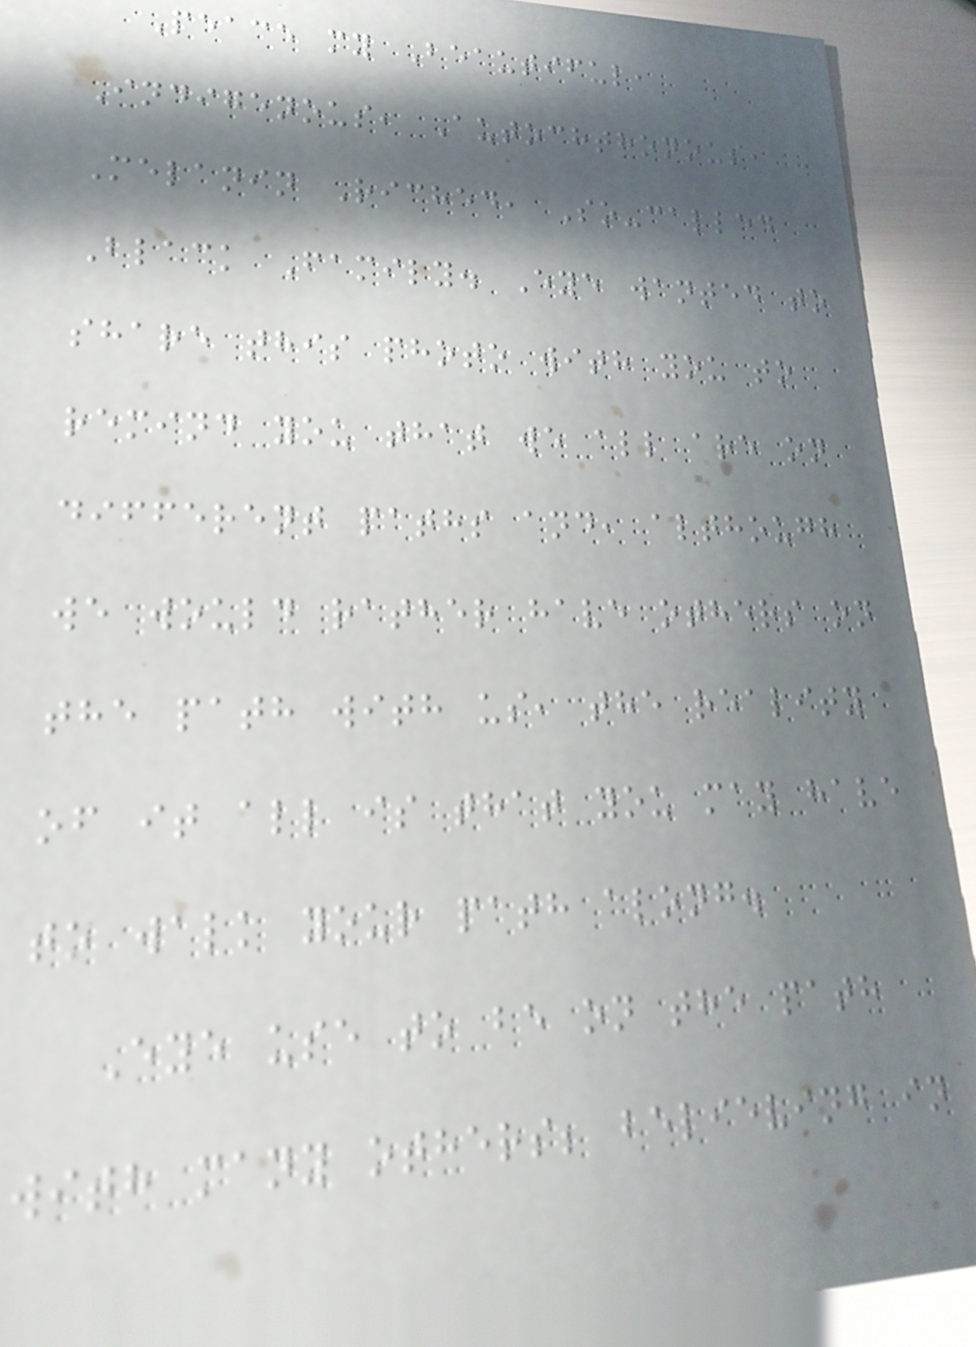Peace my Beautiful,
Indigenous, Autochthonous,
Melanin Riched, So-called
Black Family. Eye wanted to
share this photo with you to
remind you that we all are on
different paths and, although
we would rather have others on
the path with us, the reality
of it all is that you may have
to walk your path along.
Eye use to be on the path
with many others; believing in
